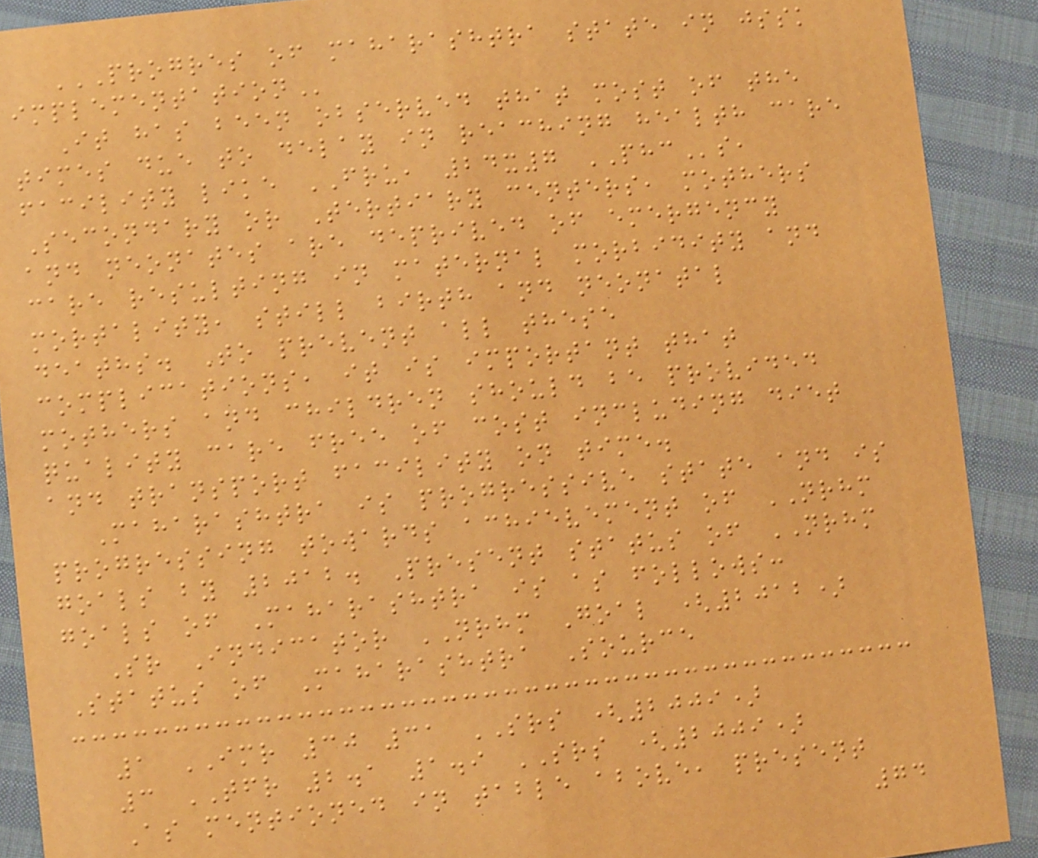PROGRES OF MAHARASHTRA STATE IN JSSK
IMPLEMENTATION
It has been observed that most of the
times due to delay in reaching health care
facility like FRU, 24x7 PHCs,
Secondary or Tertiary centers, mothers
and neonates are deprived of emergency
care resulting in maternal morbidity and
mortality, still birth and neonatal
deaths. To prevent all these
complications, it is important that
mothers and children should be provided
quality care free of cost including diet
and transport facility on time.
Maharashtra is progressive state and is
progressing towards achievement of NRHM
goals by 2012. Present status of NRHM
goals of Maharashtra is as follows:
Sr Indicator NRHM Goal (2012)
Status of Maharashtra Source
1 IMR 30 31 SRS (2009)
3 TFR 2.1 1.9 SRS (2009)
As mentioned in table above, present
74
